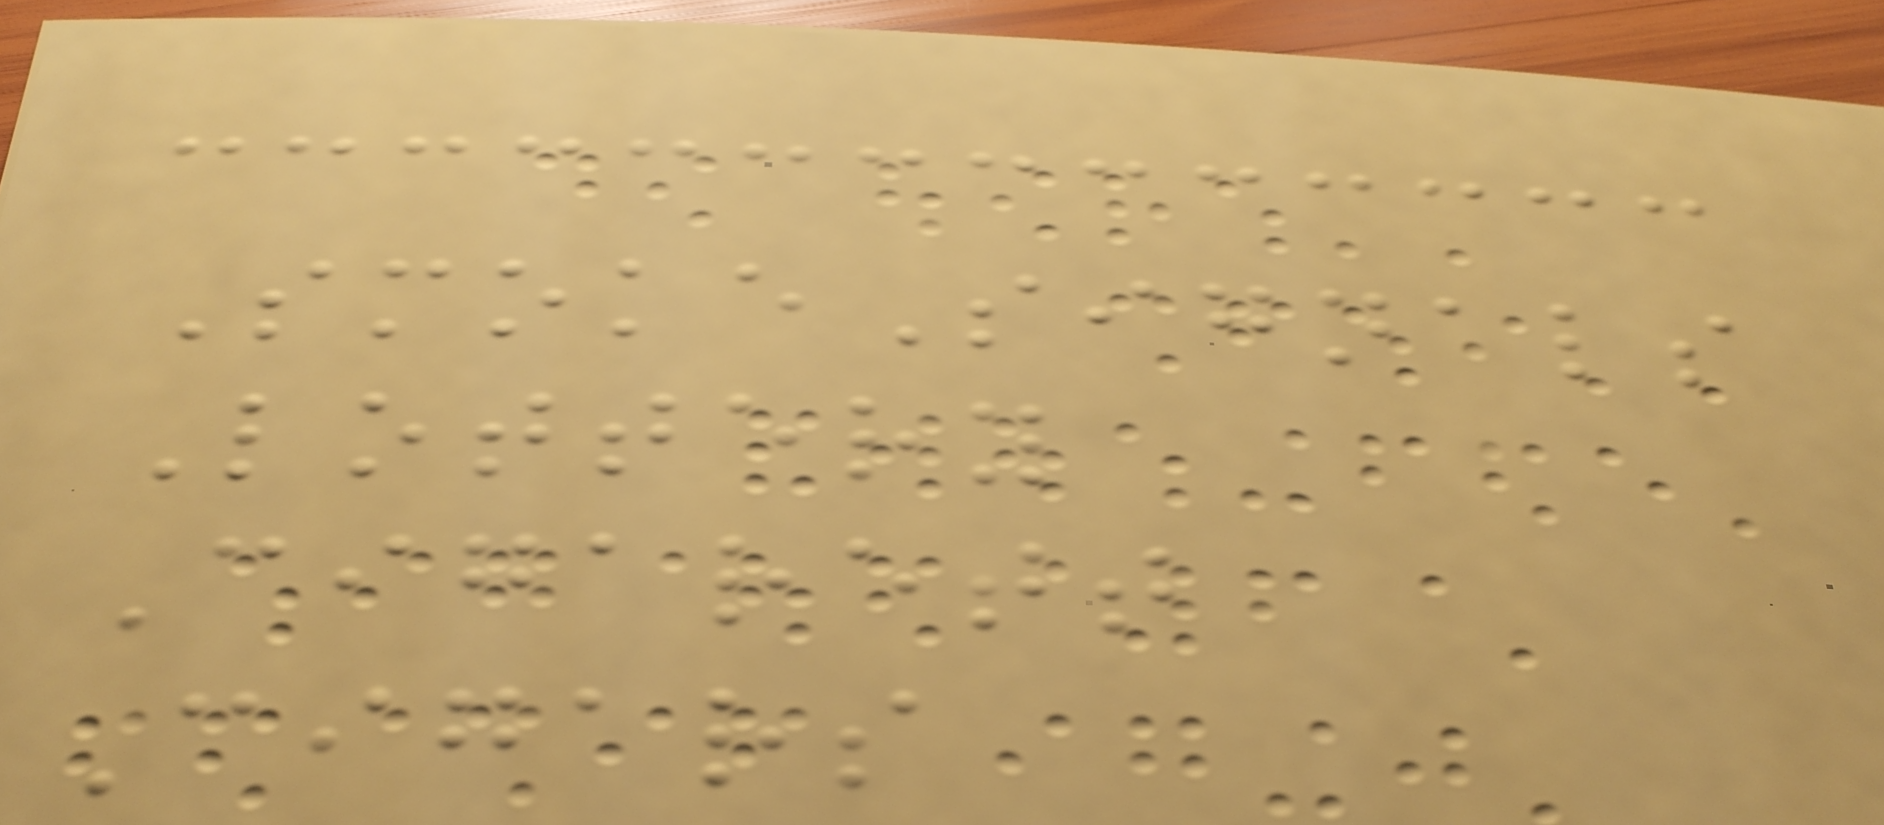SmokeSignals
Lottery
Cigarett
Cigars
